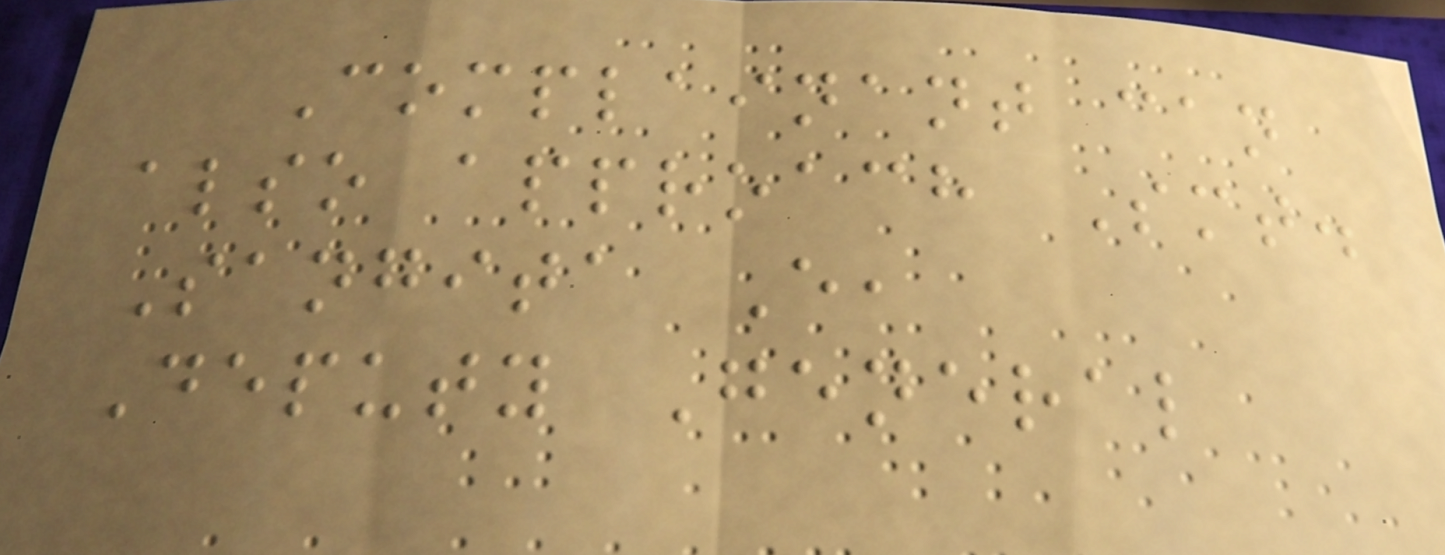Complainant can
also approach Smt.
Sangita E,
Deputy General
